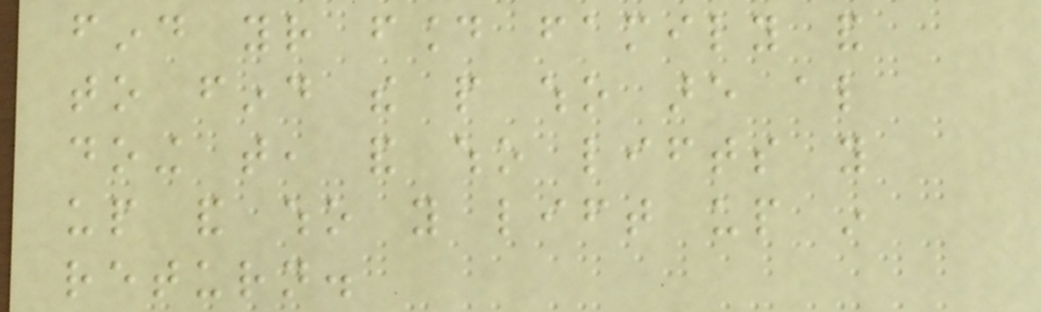find your found family and
to find the people who are also
doing that, and who lifts you
up and who you lift up in
return.
